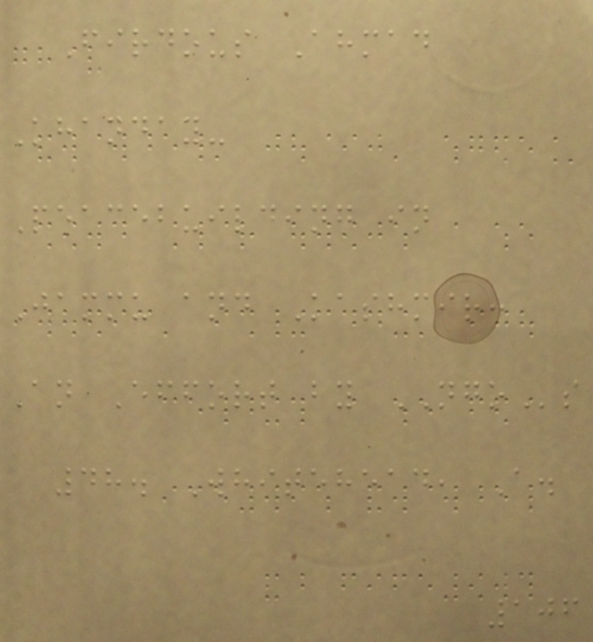Firdous Ahmad
Khanday-
Peacebuilding in
Jammu and Kashmir:
An Effort by NGOs
48. Whitehead, A.
106
